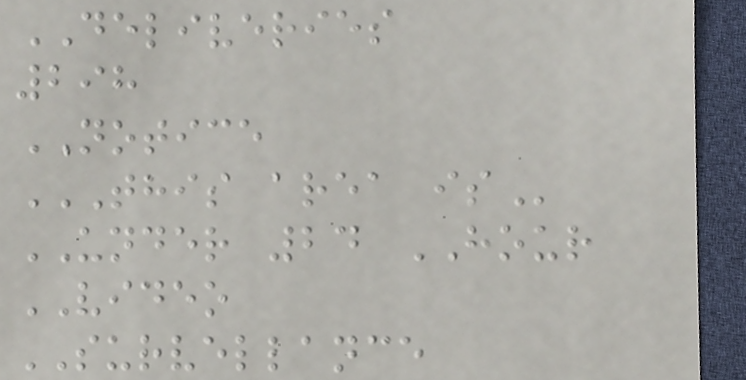DELIVERIES
298
NOTICE
THIS AREA IS
UNDER 24 HOUR
VIDEO
SURVELLANCE
